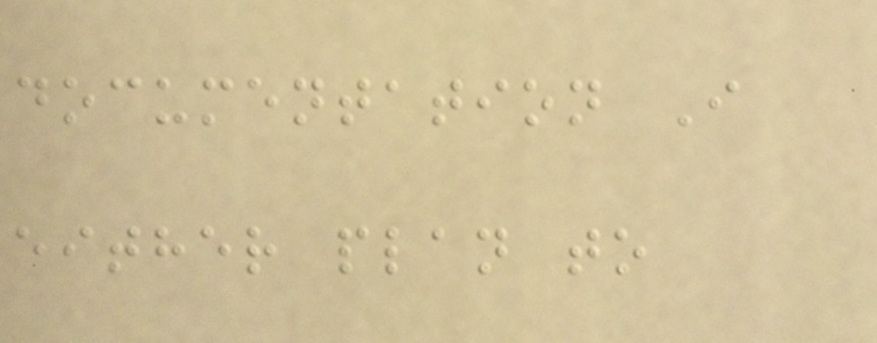documentation I
either plan to
